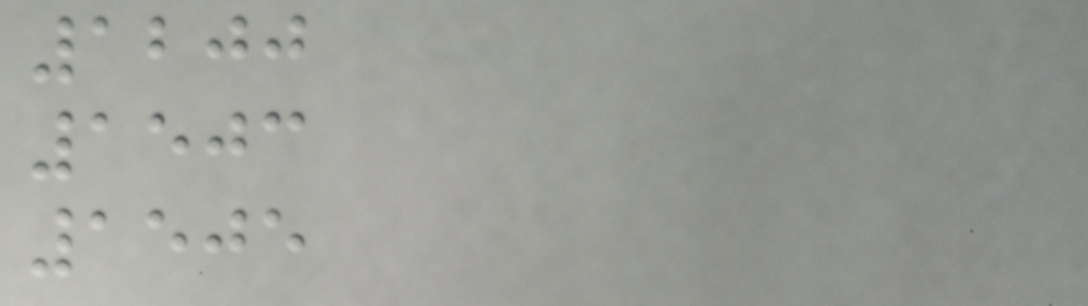1200
1503
1505
